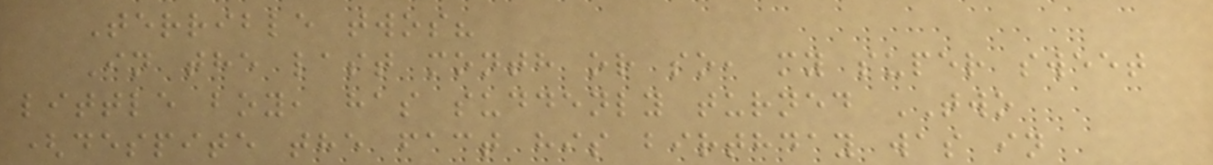Terrible twos?
In the last month or so, my super sweet
little boy, has suddenly turned TWO
(despite the fact his birthday was in
